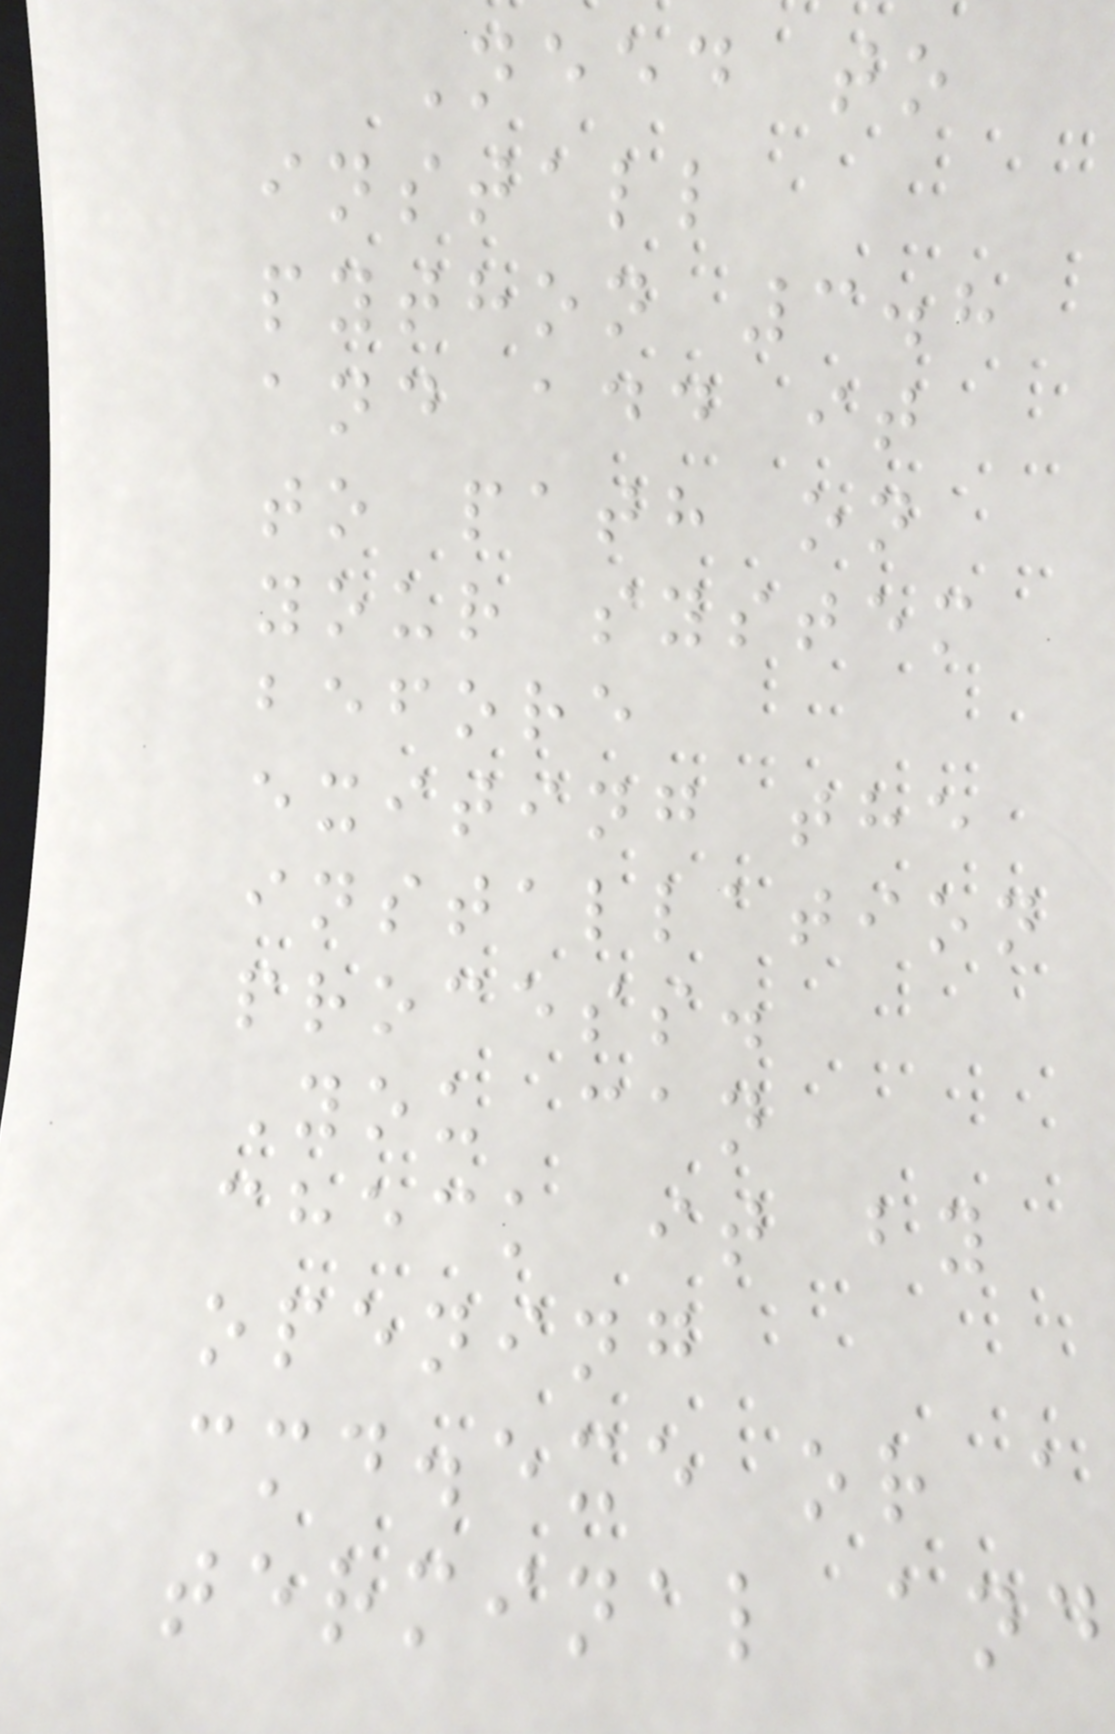Need to
install
python 3.8
and add it
to path on
your system
before
exiting the
installation
process.
You can
check it by
opening
cmd.exe or a
terminal and
